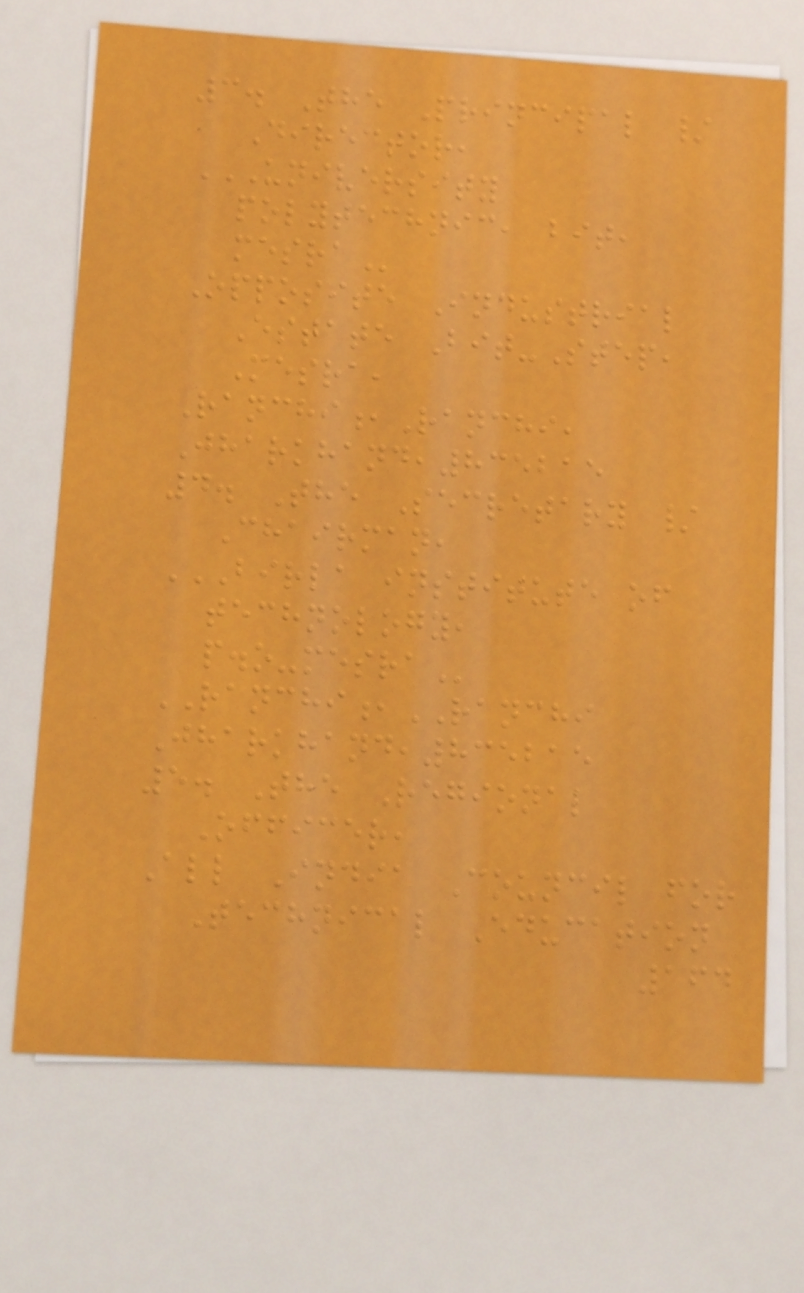3. The Principal /
Director,
UNIVERSITY
POLYTECHNIC, BIT,
MESRA
Opposite Industrial
Estate Bit-Step,
Mesra,
Ranchi,Ranchi,
Jharkhand,835215
4. The Secretary /
Chairman,
BIRLA INSTITUTE OF
TECHNOLOGY,
P.O-MESRA
RANCHI,RANCHI
Jharkhand,835215
5. The Regional
Officer,
All India Council for
Technical Education
164
